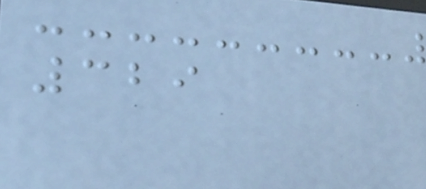329
